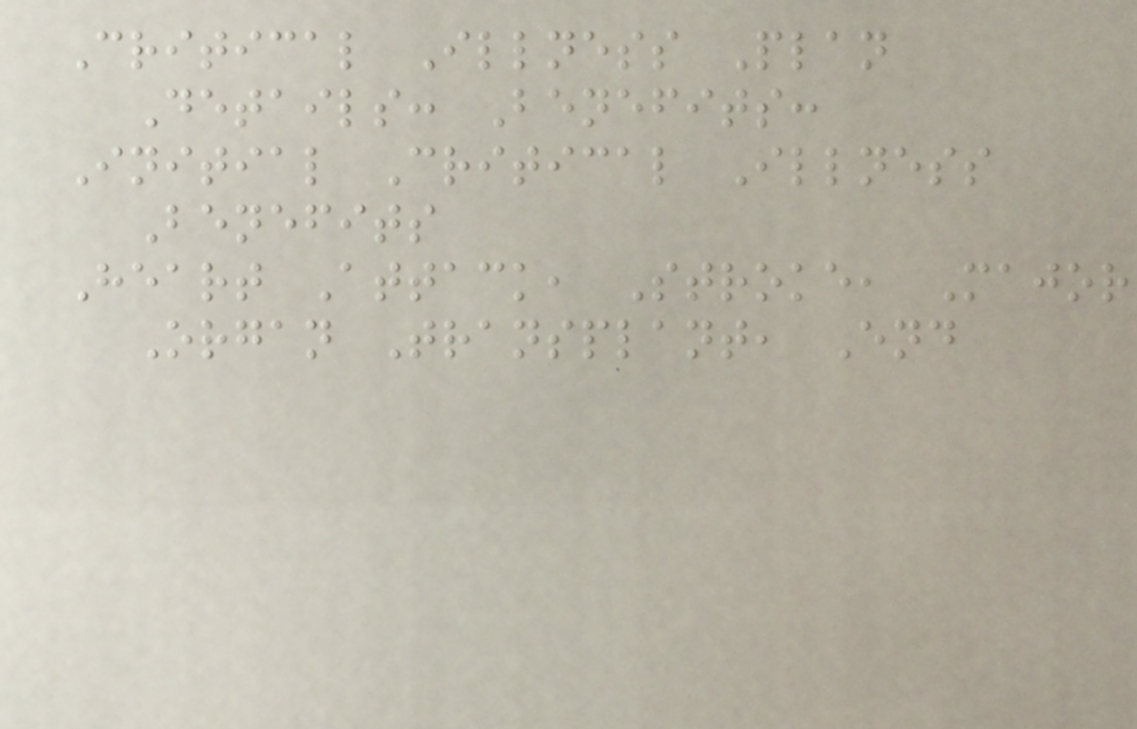Critical Illness Plan
Details: Benefits:
Initial Critical Illness
Benefits
Heart Attack, Stroke, Major
Organ Transplant, End
